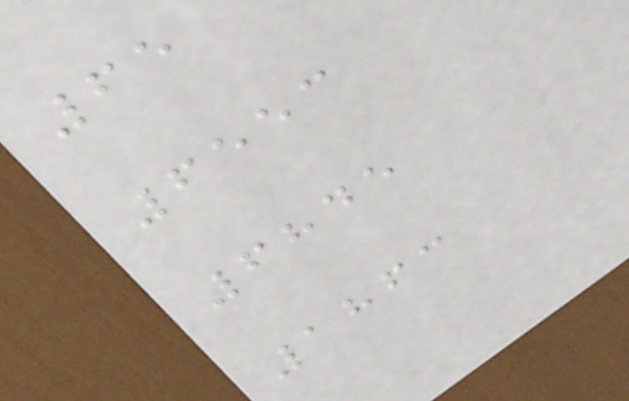65
6553
6845
1863
